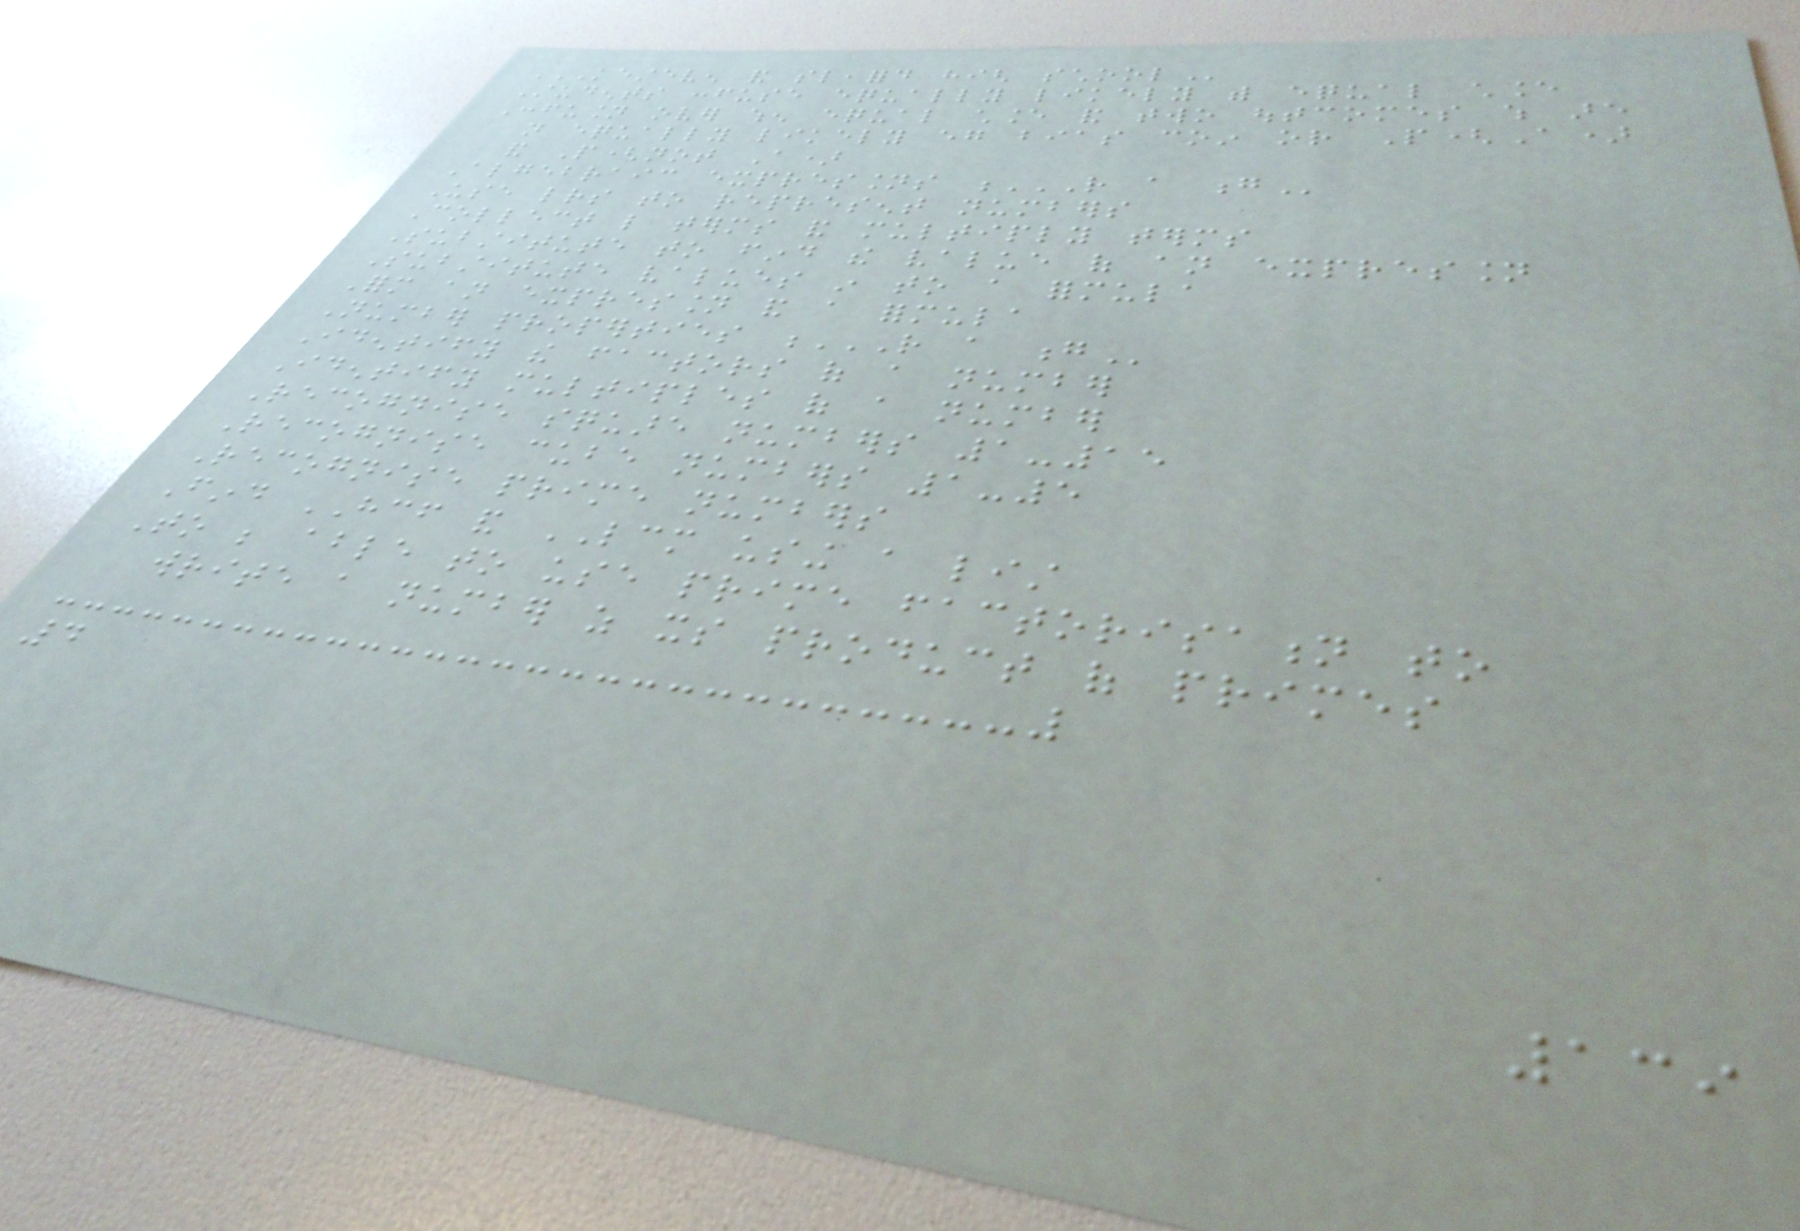KESTEVEN AND SLEAFORD HIGH SCHOOL
Students confuse equally likely with equal chance
Confusion over when equal chance and two outcomes which are
not equally likely eg bias coin or P(A)
and P(not A)
Algebraic expressions R A G
Use letters to represent numbers
Collect like terms and multiply terms
Substitute to find the value of an expression
Substitute values in to a formula
Form an expression and a formula
Number properties R A G
Identify the factors of a number
Identify multiples of a number
Recognise square numbers 1-15
Recognise cube numbers 1-5
Recognise prime numbers
Find HCF and LCM using a list
To be able to use prime factorisation to
write a number as its product of primes
4
139
